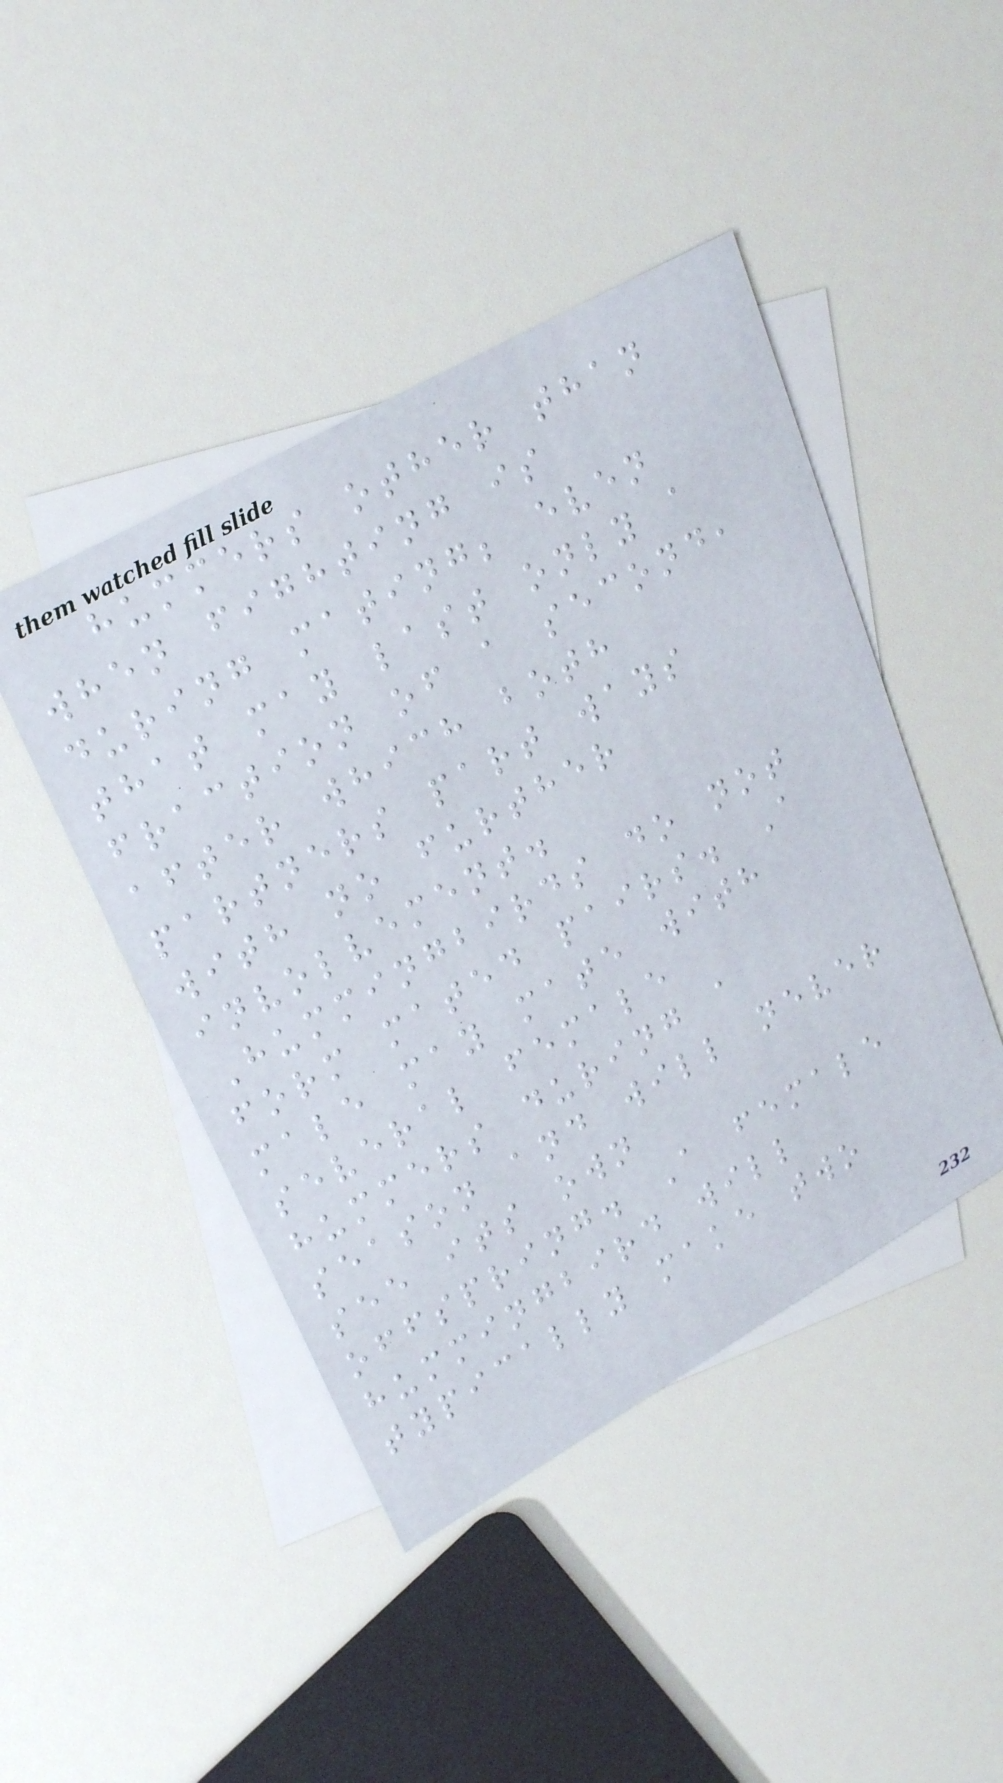hummers other than
when fighting is
during mating; even
that may last only a
fraction of a second,
after which both
partners part ways
with no further
involvement.
Hummingbirds do not
form mated pairs. A
male may mate with
several female
hummers during a
season and will never
see its own
offspring. A female
hummingbird will
typically make two
